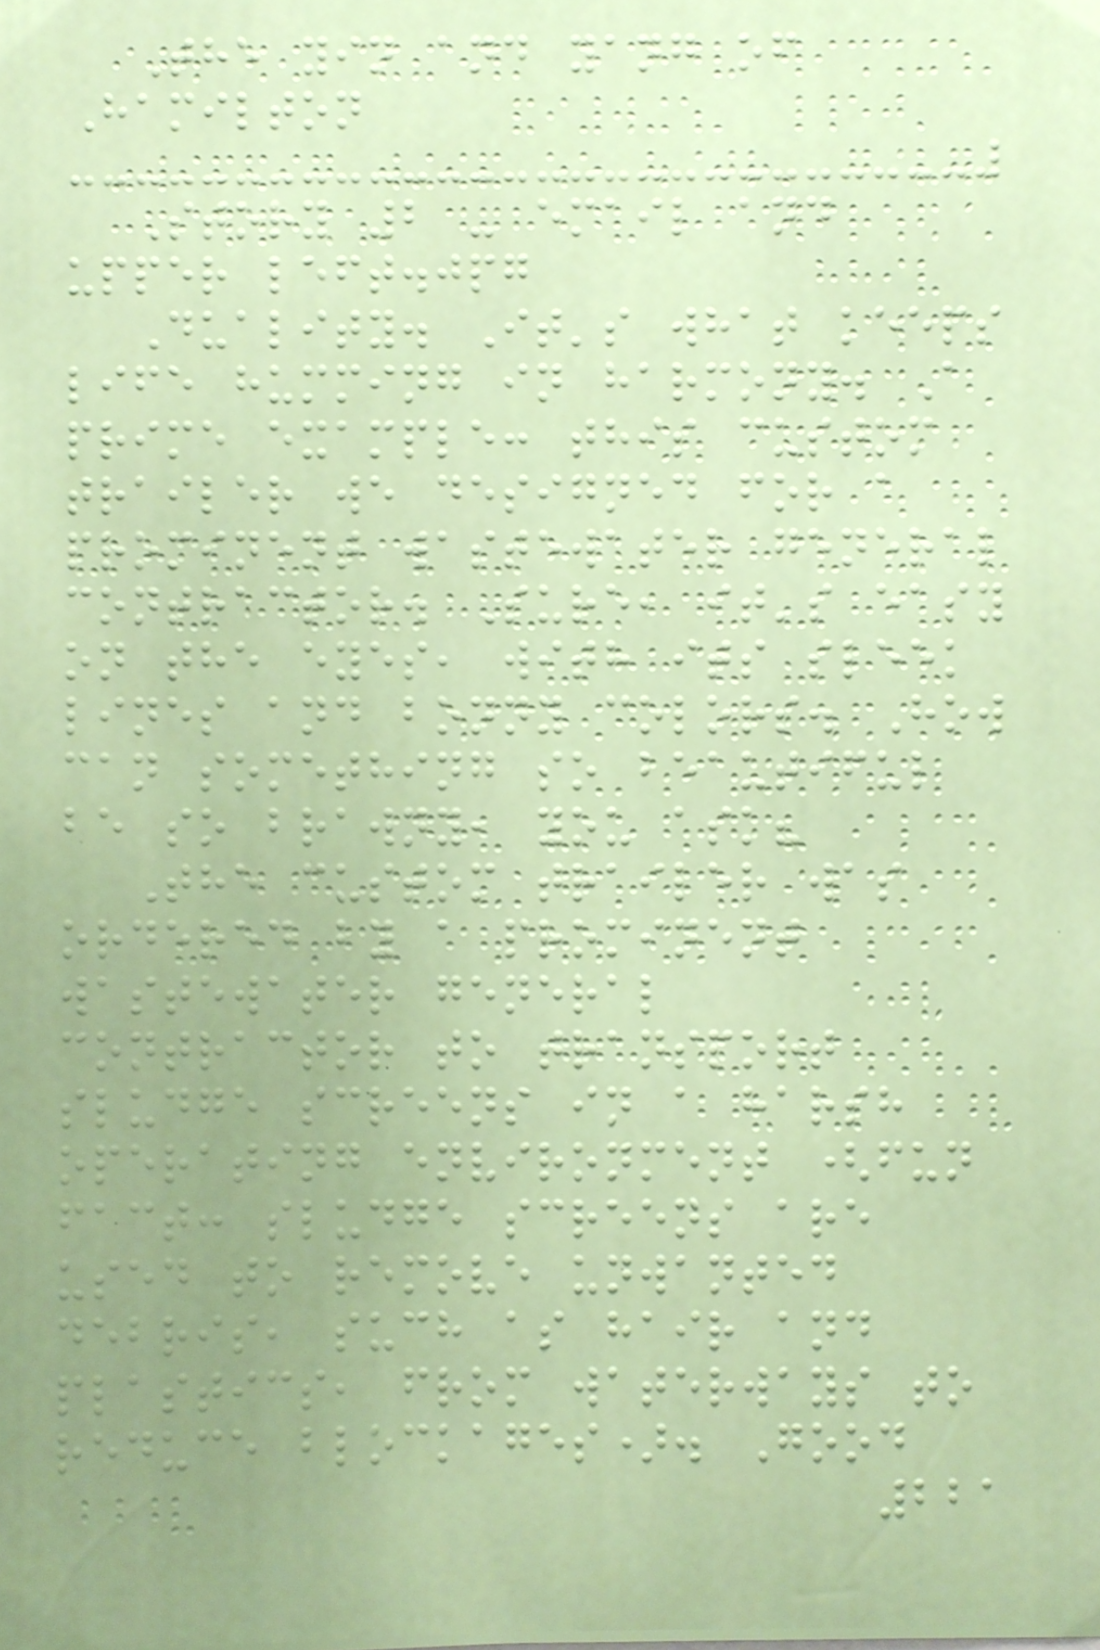The yin and yang of
Hamilton
Story 2 - email and
upper left.jpg
Duality. It's what keeps
life humming in harmony. A
prime example: this custom
trailer we designed for a
prominent wastewater general
contractor. Sure, it's easy
on the eyes, with its sleek
lines and bonny colors. How
can something so beautiful
be so brawny, you ask?
The custom trailer was
ordered by a prominent
wastewater general
contractor to transport
sludge screens in a harsh
operating environment (fun
fact: sludge screens are
used to remove unwanted
debris, such as hair and
plastics, from waterways to
reduce blockages). Good
221
